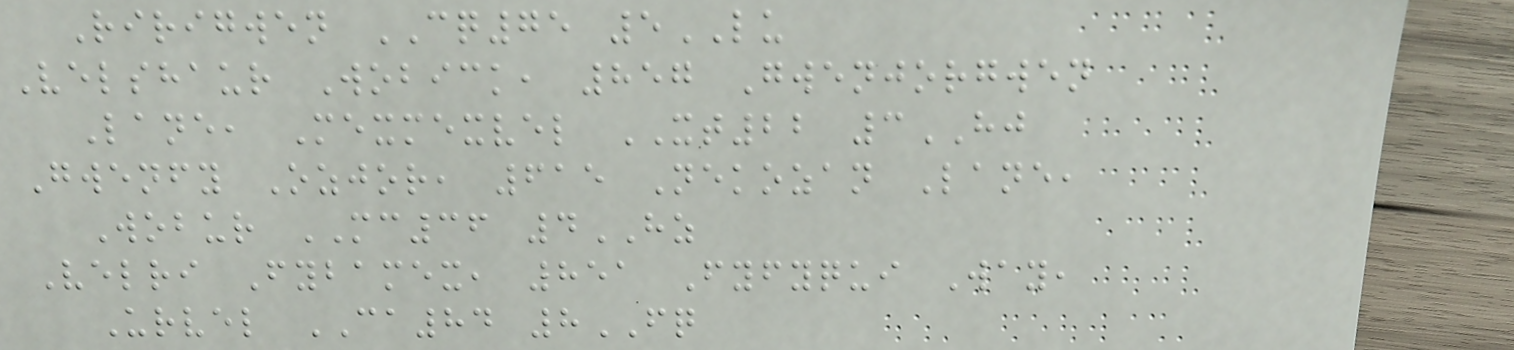Ririgwen CQ75 5LU
Velshaur Wobick, 857 Gwenjorgwen
Lane, Mexmexvel XT22 3HJ
Gwenfy Ozjor, 615 Nekozan Lane,
Wobur MC36 4HZ
Velri Fybamex, 851 Fyfyqui Way,
Urvel CA84 8FQ
